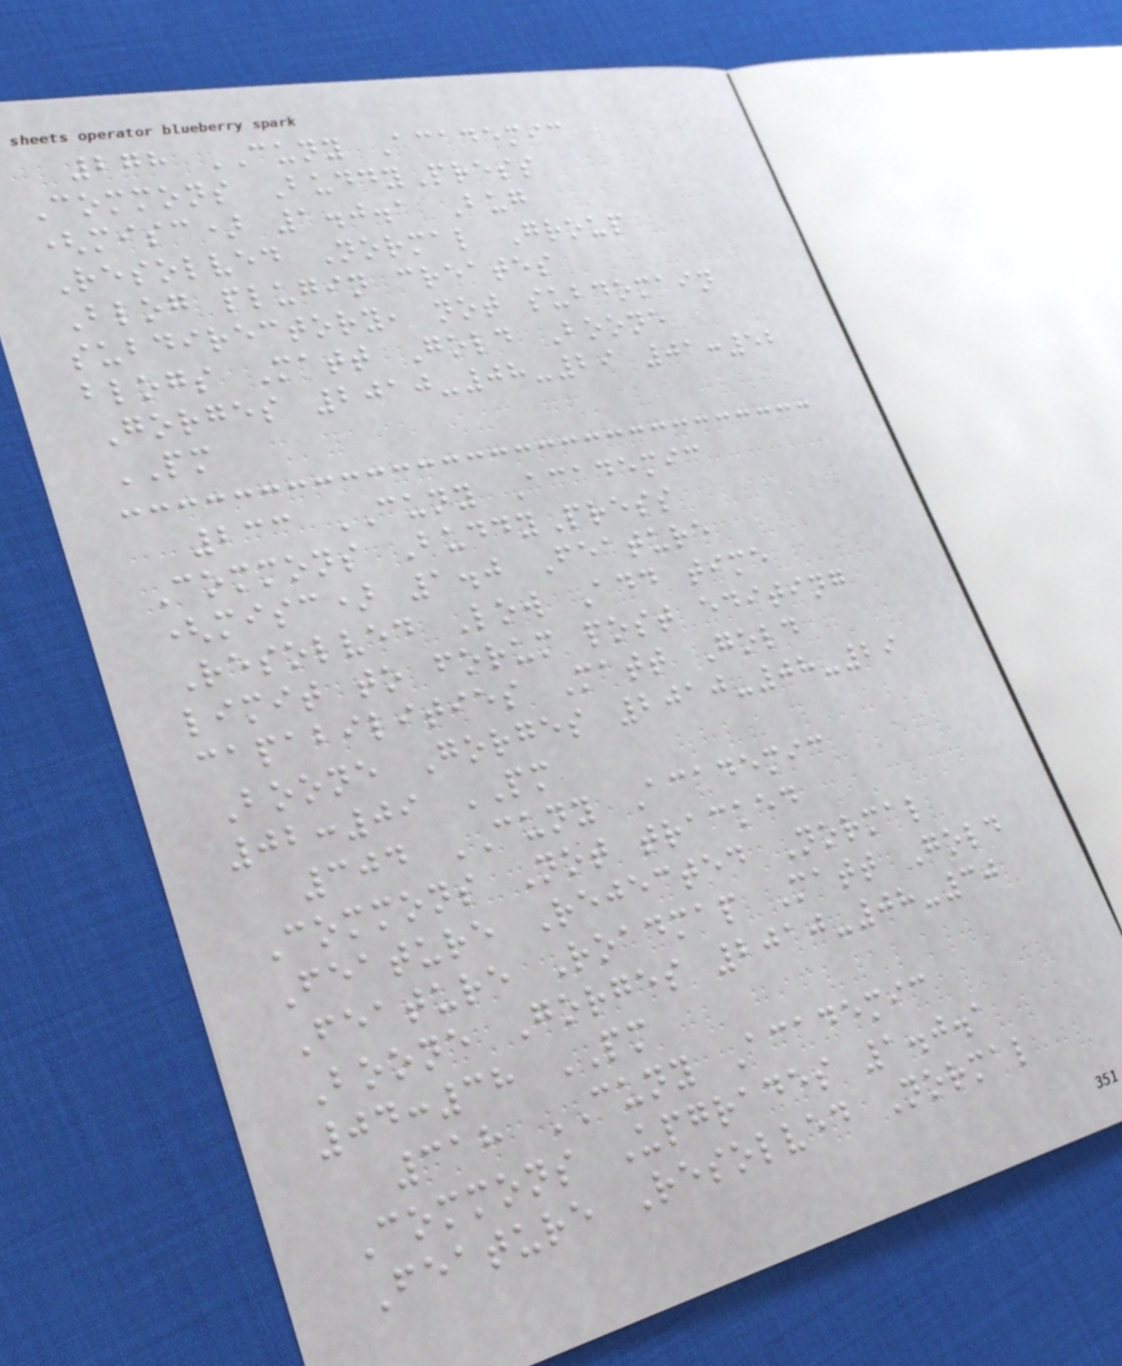278 CUNY Academic
Commons BuddyPress
(misc) 1.0.1 Bug
Resolved Normal Group
Blog plugin creates
subdirectory, not subdomain
blogs Matt Gold Boone
Gorges 2010-08-29 01:52
PM
233 CUNY Academic
Commons BuddyPress
(misc) 1.0 Feature
Resolved Low Add time
limit to forum post editing
capabilities Matt Gold
Boone Gorges 2010-08-29
02:09 PM
304 CUNY Academic
Commons Not tracked
Feature Rejected Normal
Feature Roadmap Matt Gold
Boone Gorges 2010-08-30
04:38 PM
318 CUNY Academic
Commons Upgrades 1.0.1
Feature Resolved Normal
